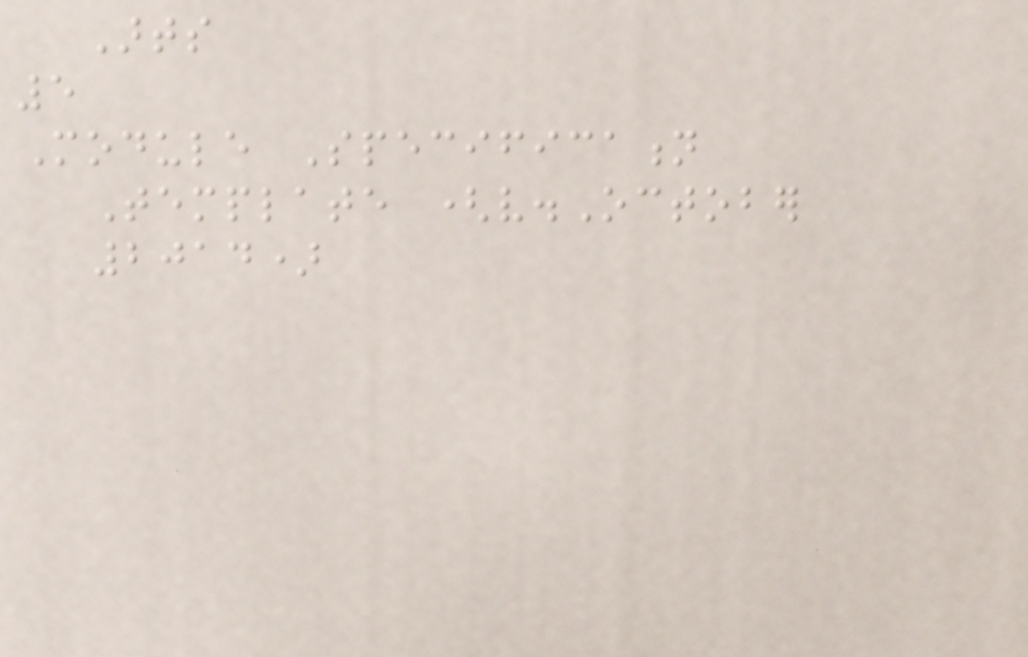Arts
5
Module Specification
Template (v.October
2014)
